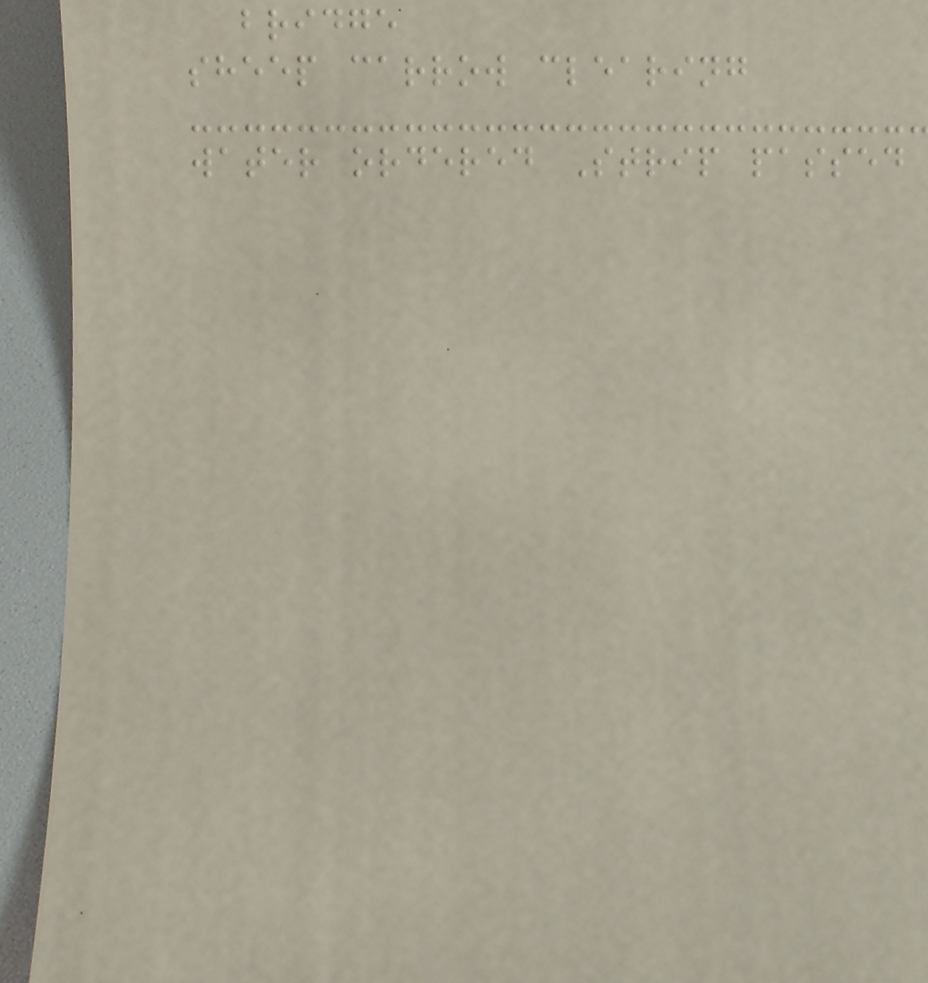bridge
sheep carrow clearing
water ordered Strip passed
